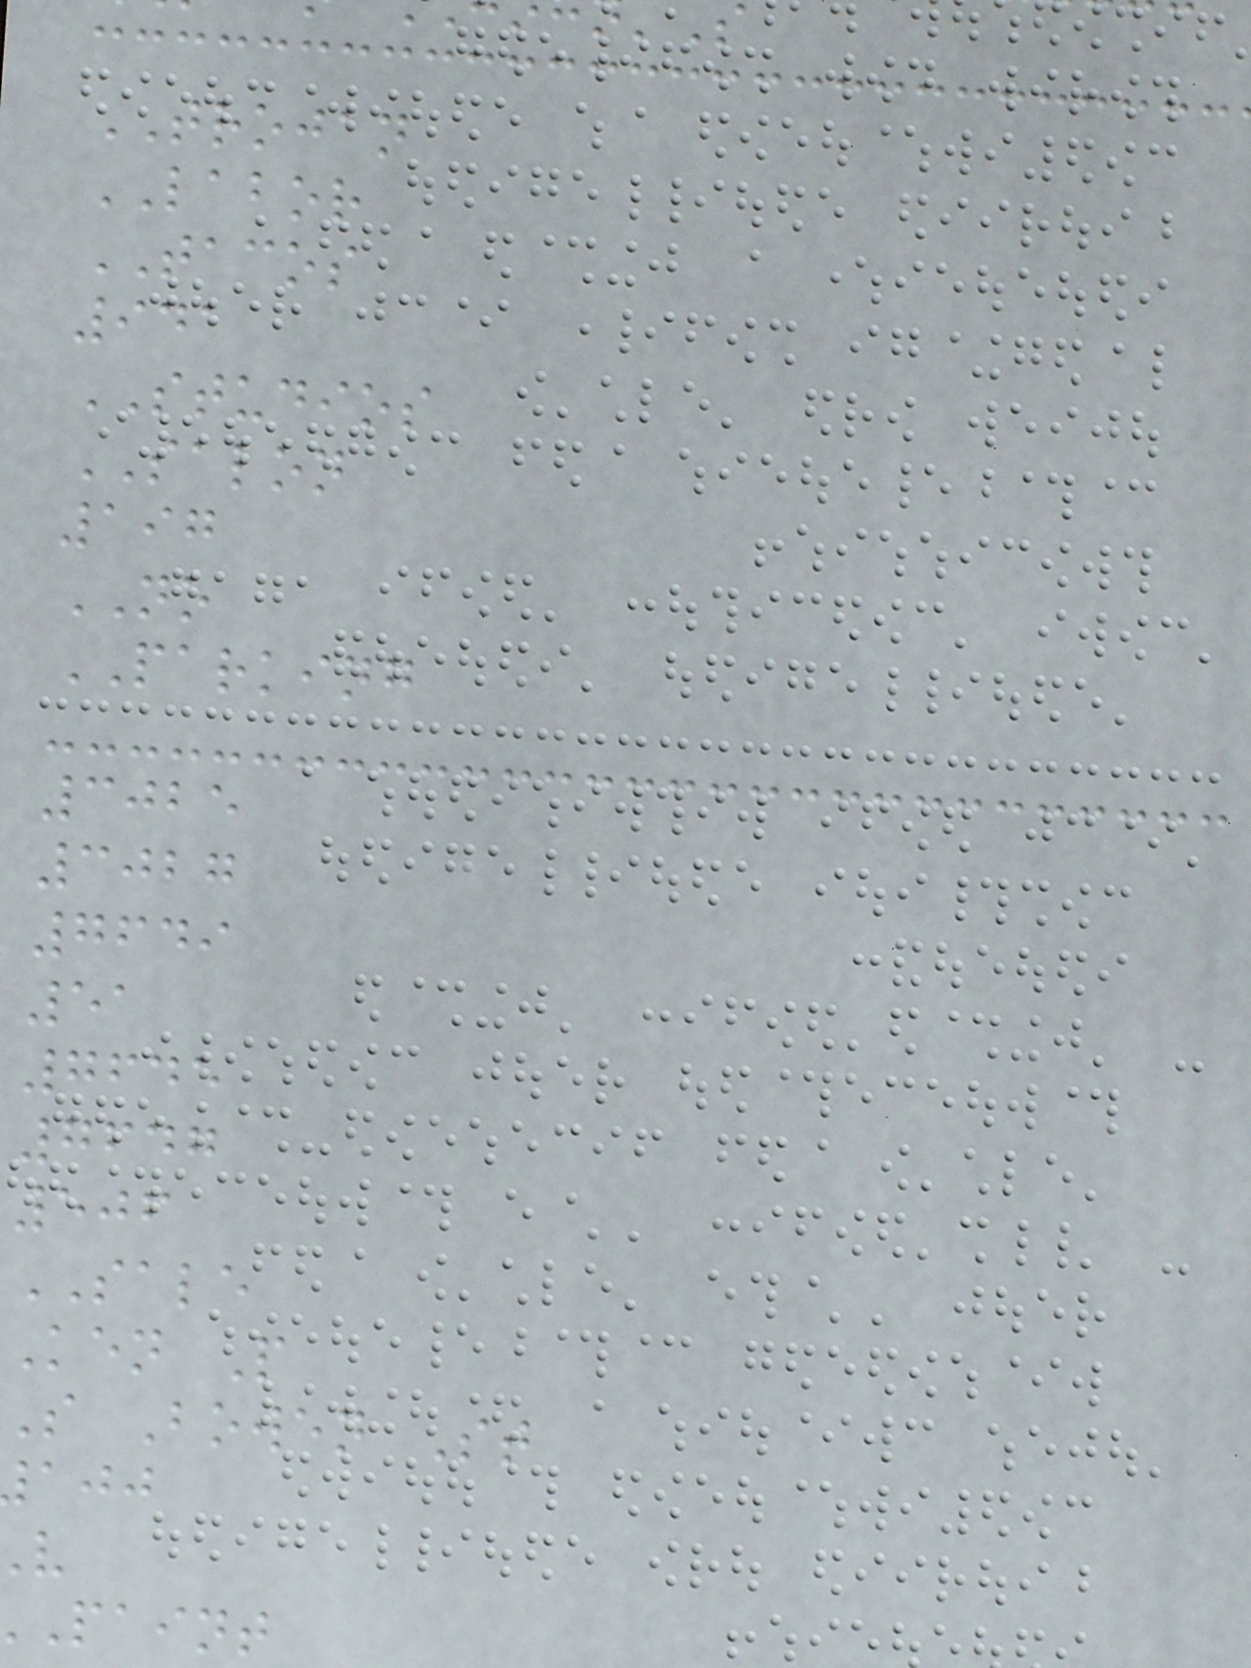TROJAN
LABOR
TACOS
941
STUDIOS
SALON
197
NO
PARKING
3025
3027
7649
51
7645
7647
506
SALE
Ken P
s Bowen St
paint
